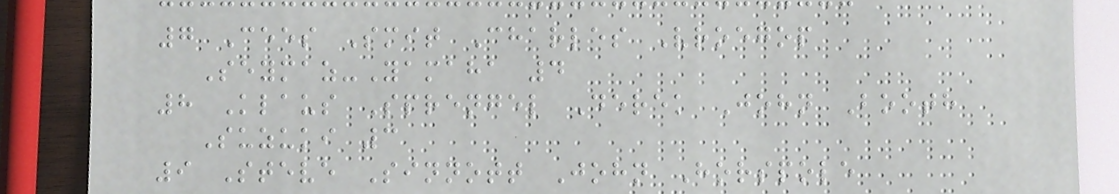7 Cees Smit Charles Vroegop
Seymaz-Yamaha 4
8 Klaus Sprengel Derek John Booth
Suzuki 3
9 Steve Sinnott John Horspole
